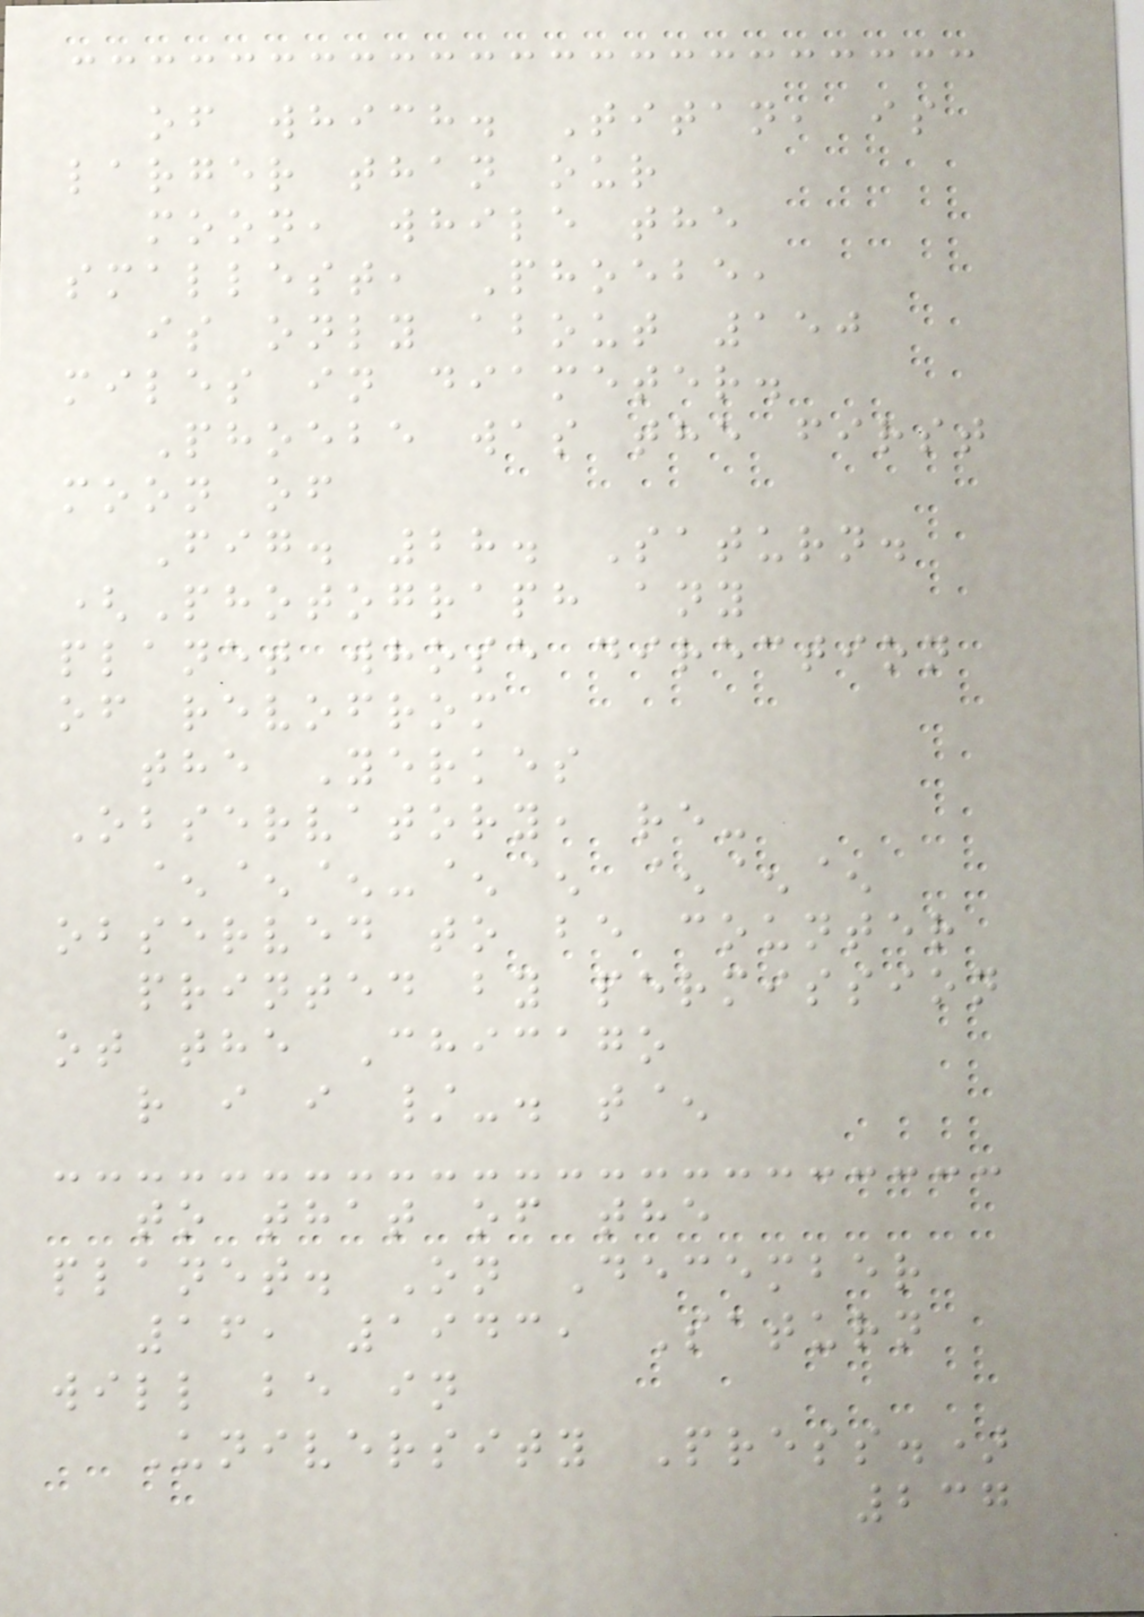of which. Titan, is
larger than our
moon, while the
smallest, Phoebe,
is only about 150
miles in diameter.
Phoebe was the first
moon of
Fig. 28. Saturn.
(Photograph any
planet whose direction
of revofrom
the Yerkes
Observatory, re-
^^^-^^ ^^^
observed to be counter
printed by permission
ot the Chicago
r i i /-. t^
to that of the
planet. On December
16, 1943, Saturn
will be in
University Press.)
237
